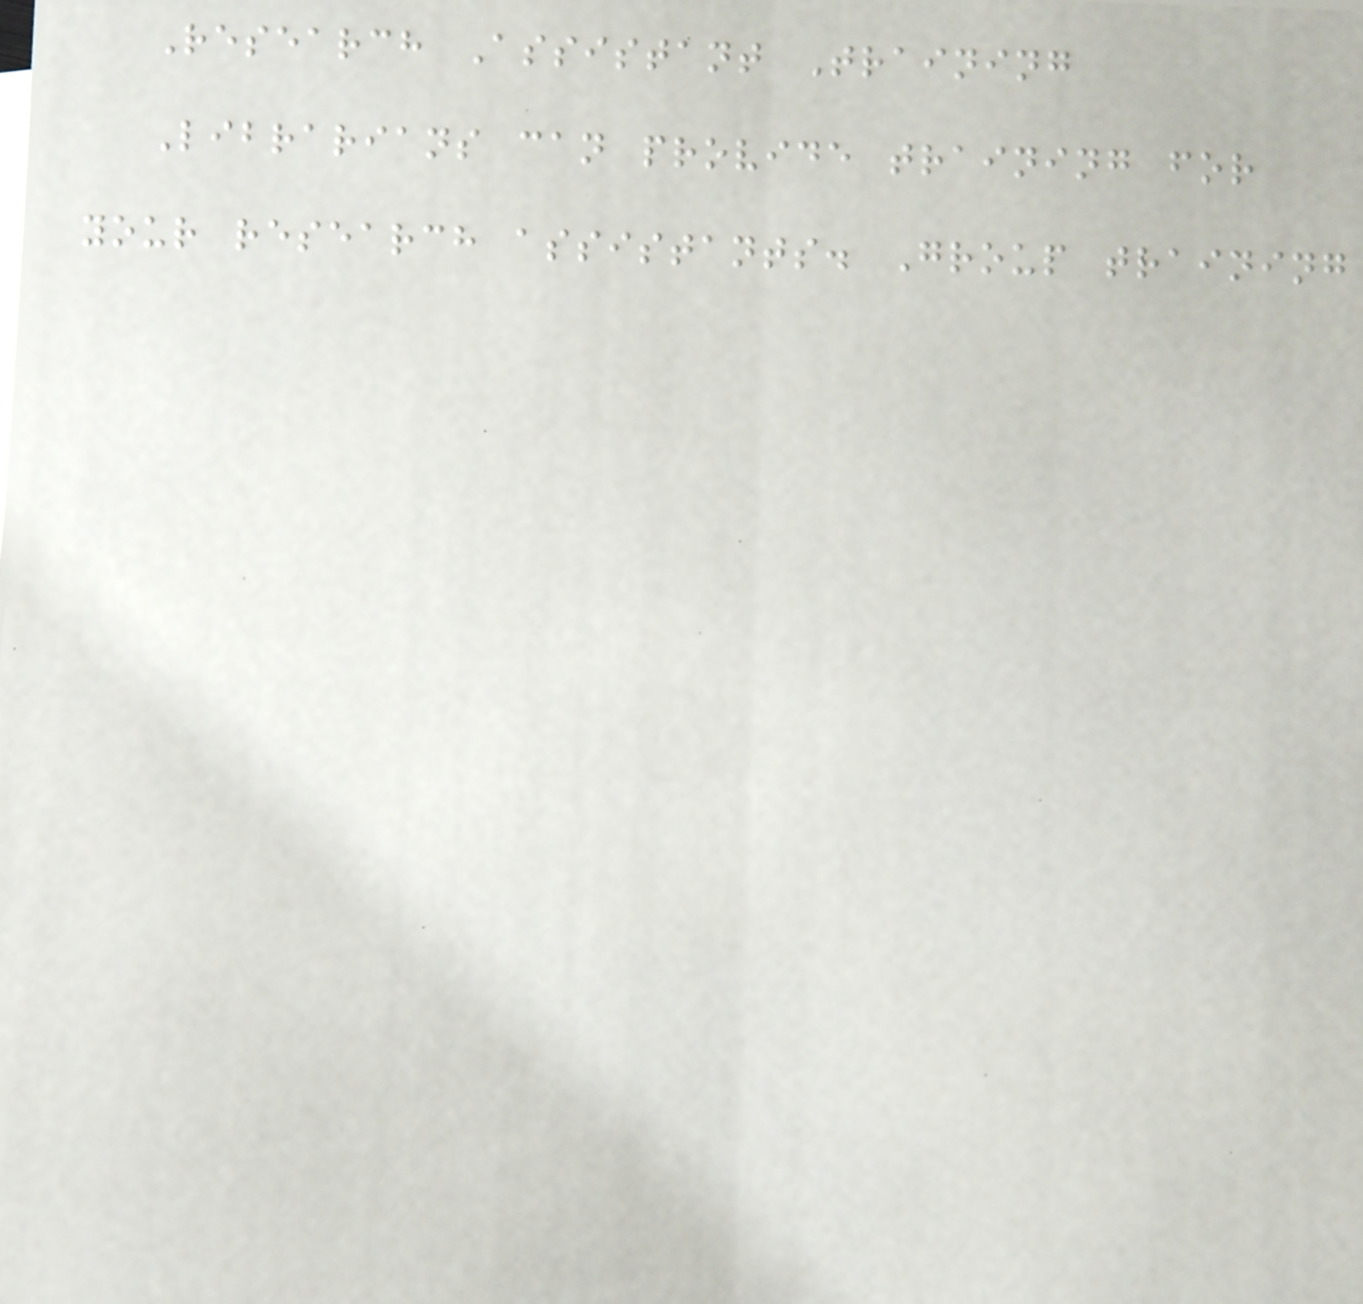Research Assistant Training
Librarians can provide training for
your research assistants. Group training
